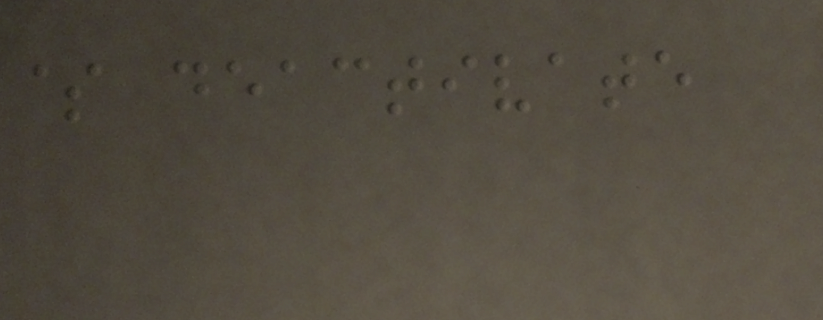$ deactivate
